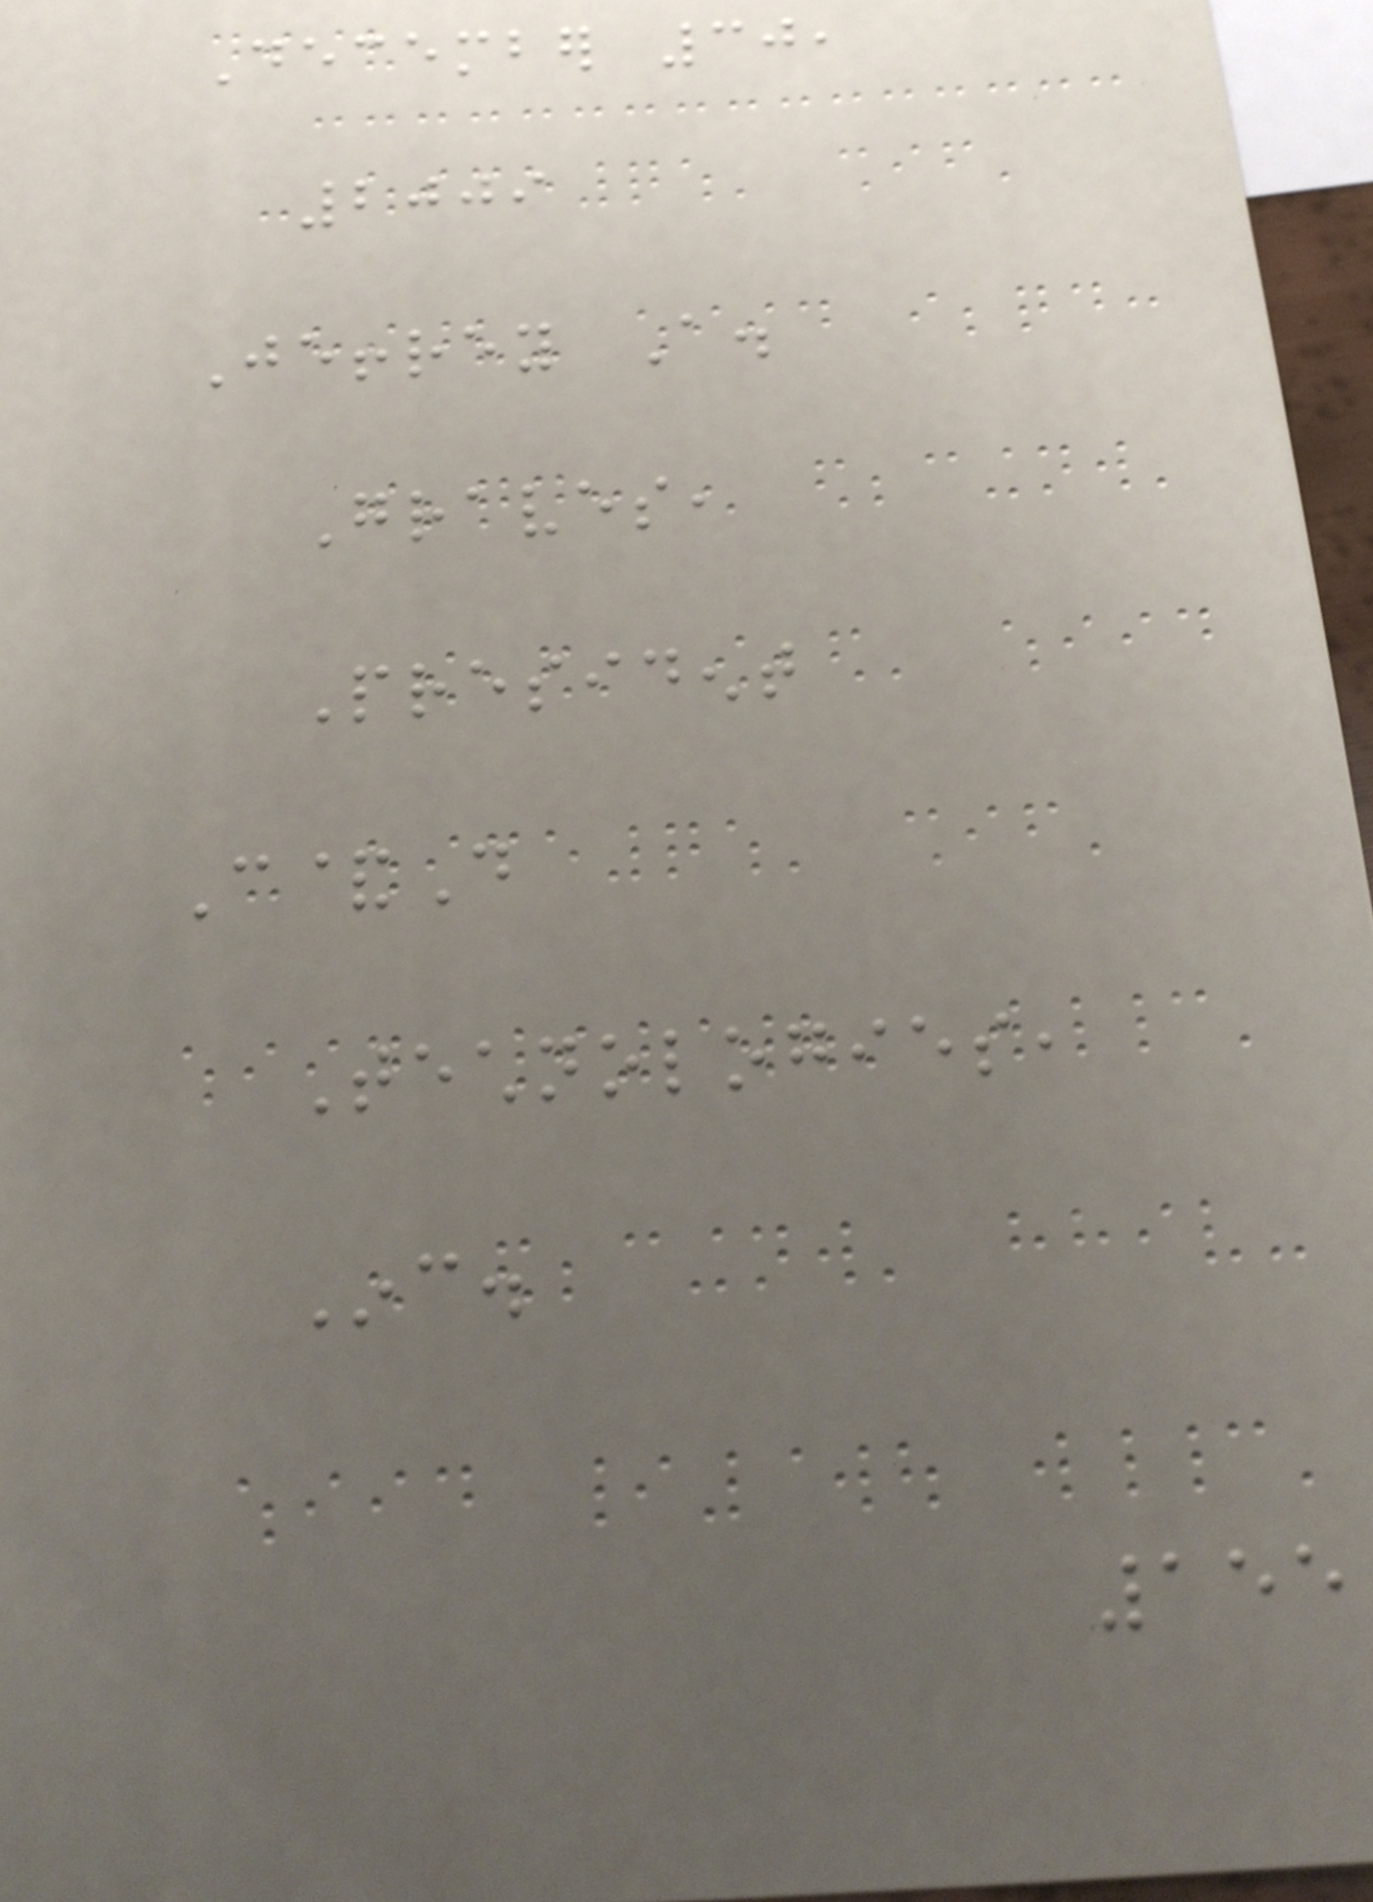December 30,
2009
Jeffrey A.
Graves,
President
C&D
Technologies,
Inc.
155
